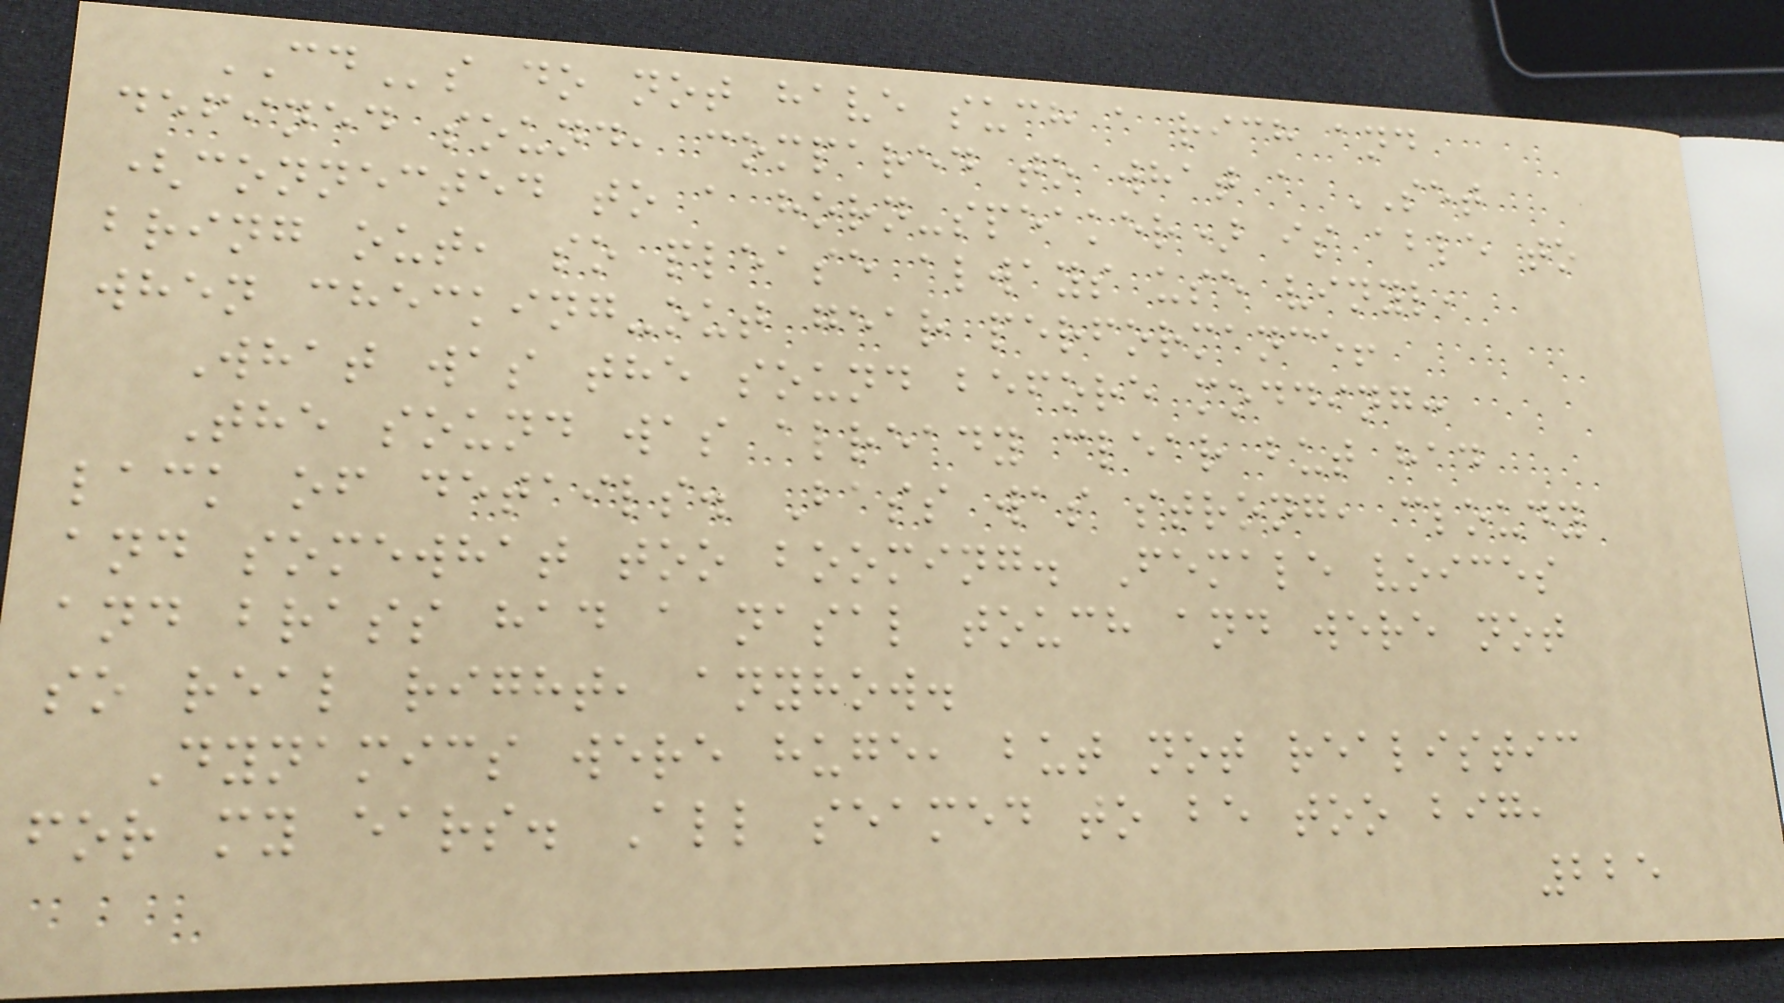CDs do not have such a rich and
defined sound, compared to what a SET
(connected to a horn-speaker) is able to
bring out, so please always use vinyl,
when checking-out gear performance!
What was the sound before modding:
The sound was already clear but had
lack of details. Bass was strong, cloudy
and somewhat too booming. Female voices
and brass had a nasal touch and were not
so real right, anyhow.
Dynamics were huge, but not realistic
for my ears. All seamed to be too big,
225
